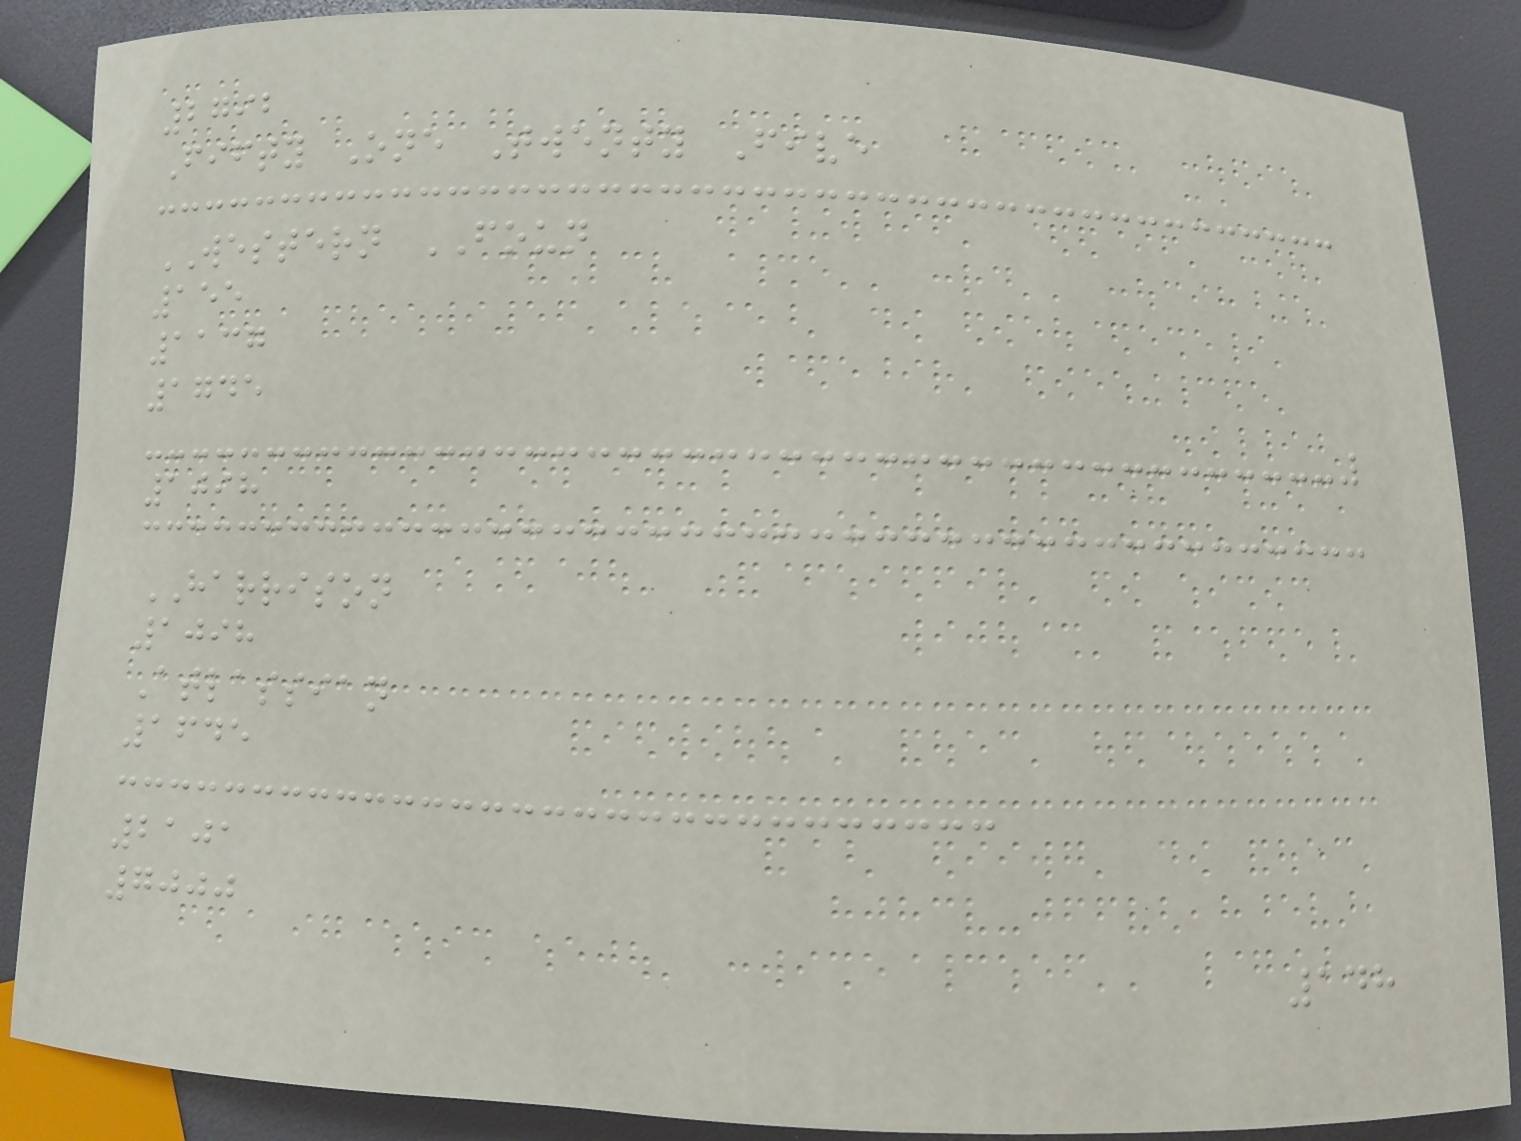2792
Fifty One Twenty Five
WESTERN FOUN
155
1137
1745
1098
HARRISON
1098
Atlassian
1645
2101
7000
148
